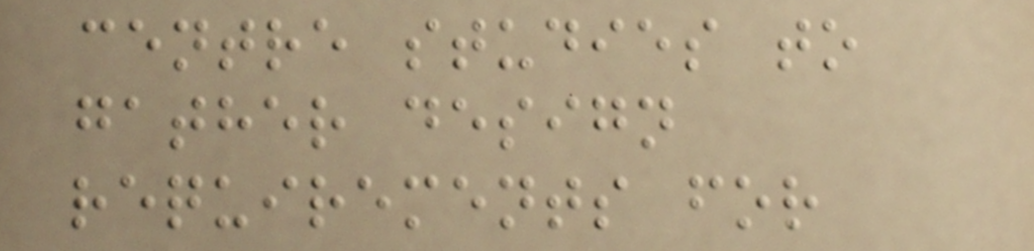centre studies to
gather design
requirements for
